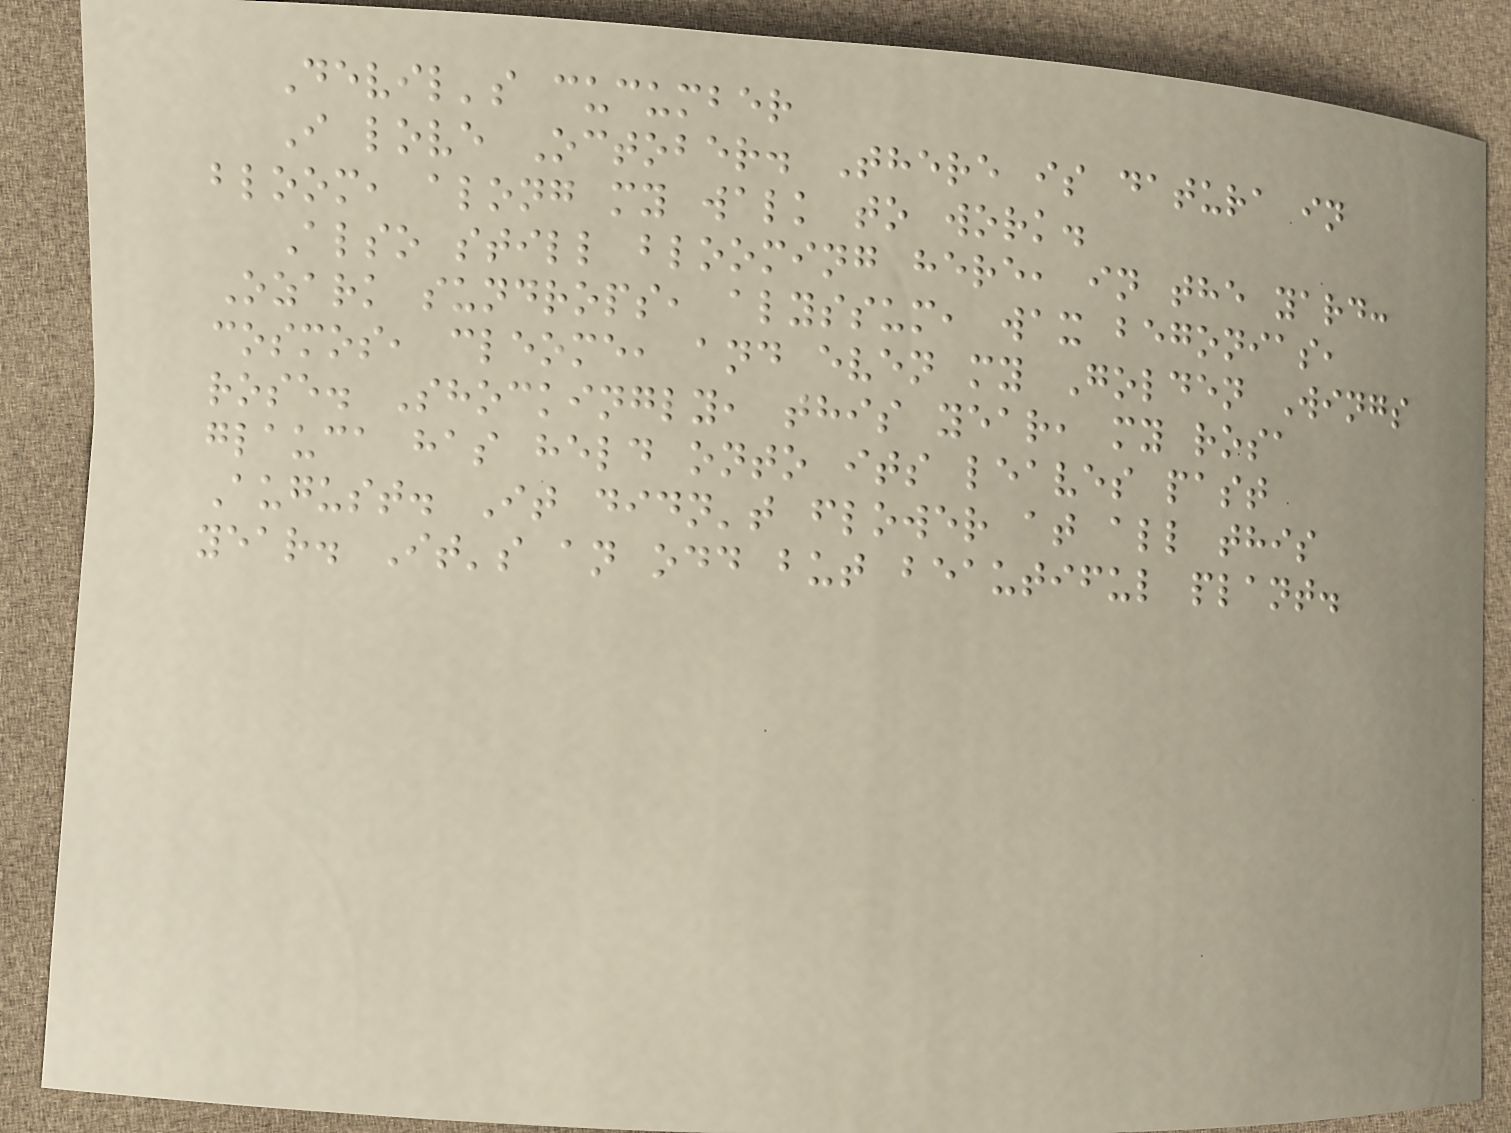Devil's cucumber
I love October. There is datura in
bloom, along my walk to work.
Also still blooming here, in the yard:
Ozark sundrops, alyssum, wax begonias,
cosmos, cleome, and even my Golden Wings
rose. Shockingly, this year, my rosa
glauca has held onto its leaves past
August. It didn't flower at all this
year. It's an odd but beautiful plant.
